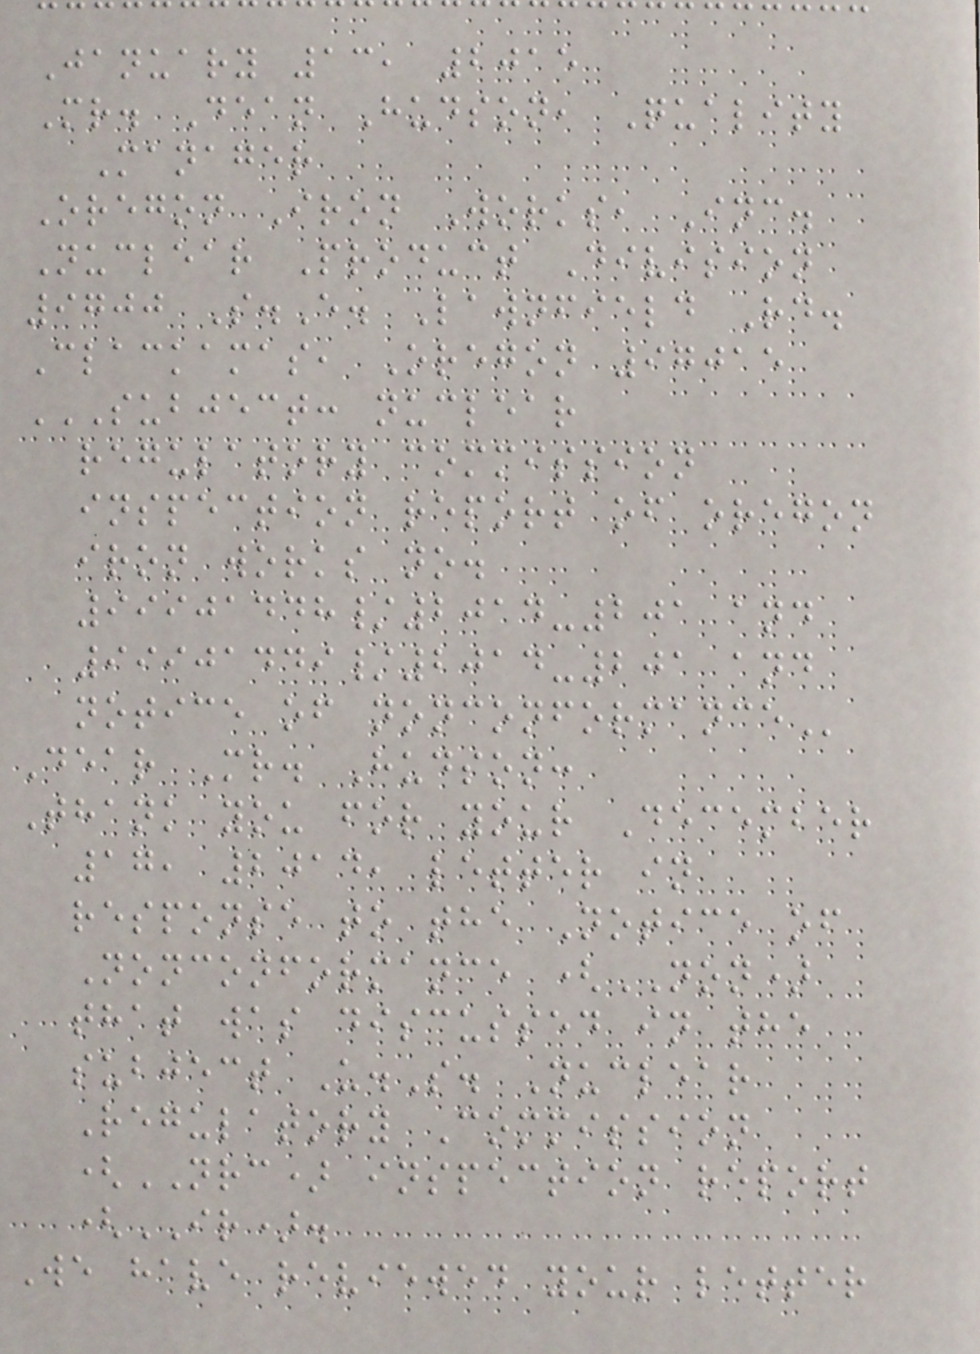January 13, 2015
Mr. Dean Hudson, Quality
Manager
Oregon Iron Works, Inc.
Nuclear Product Division
9700 S.E. Lawnfield Rd.
Clackamas, Oregon 97015
SUBJECT: NUCLEAR
REGULATORY COMMISSION
INSPECTION REPORT OF OREGON
IRON WORKS NO.
99901448/2014-201 AND
99901449/2014-201 AND
NOTICE OF NONCONFORMANCE
Dear Mr. Hudson:
Thank you for your December
17, 2014, letter in
response to the Notice of
Nonconformance (NON)
that was discussed in the
subject U.S. Nuclear
Regulatory Commission
(NRC) inspection report
(IR).
We have reviewed your letter
